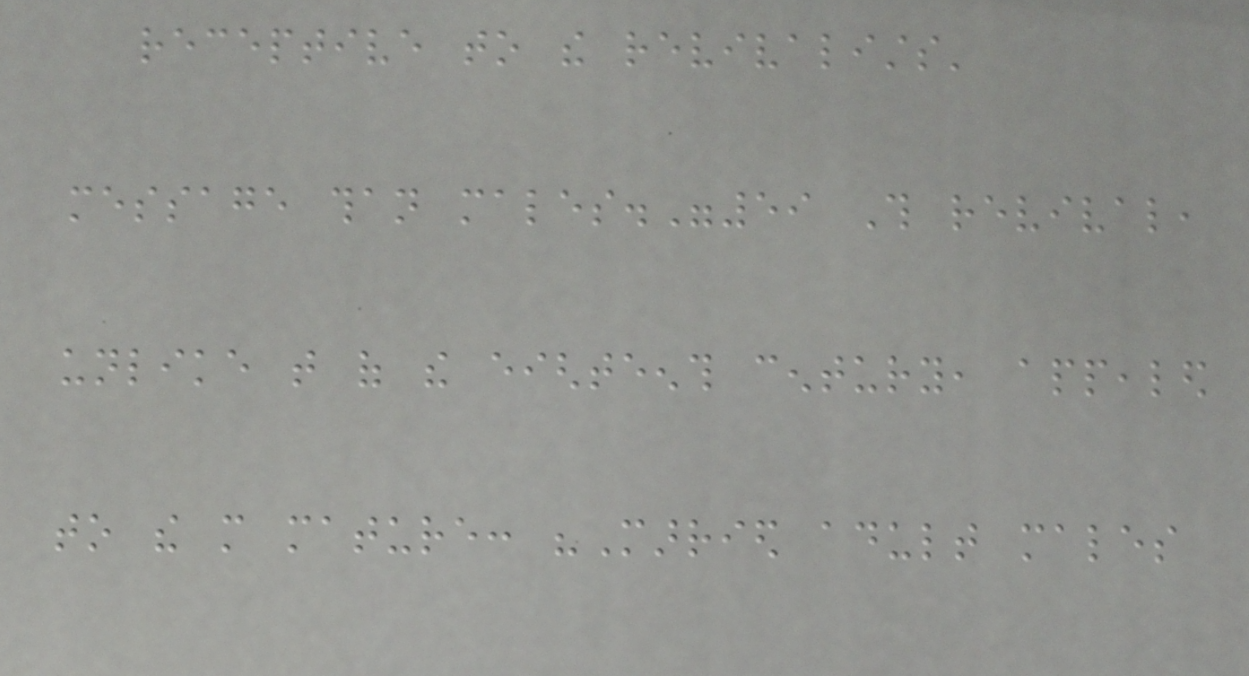receptive to the revivalists'
message than males."59 This revival,
unlike that of the eighteenth century, appealed
to the more mature: "Married adult males
